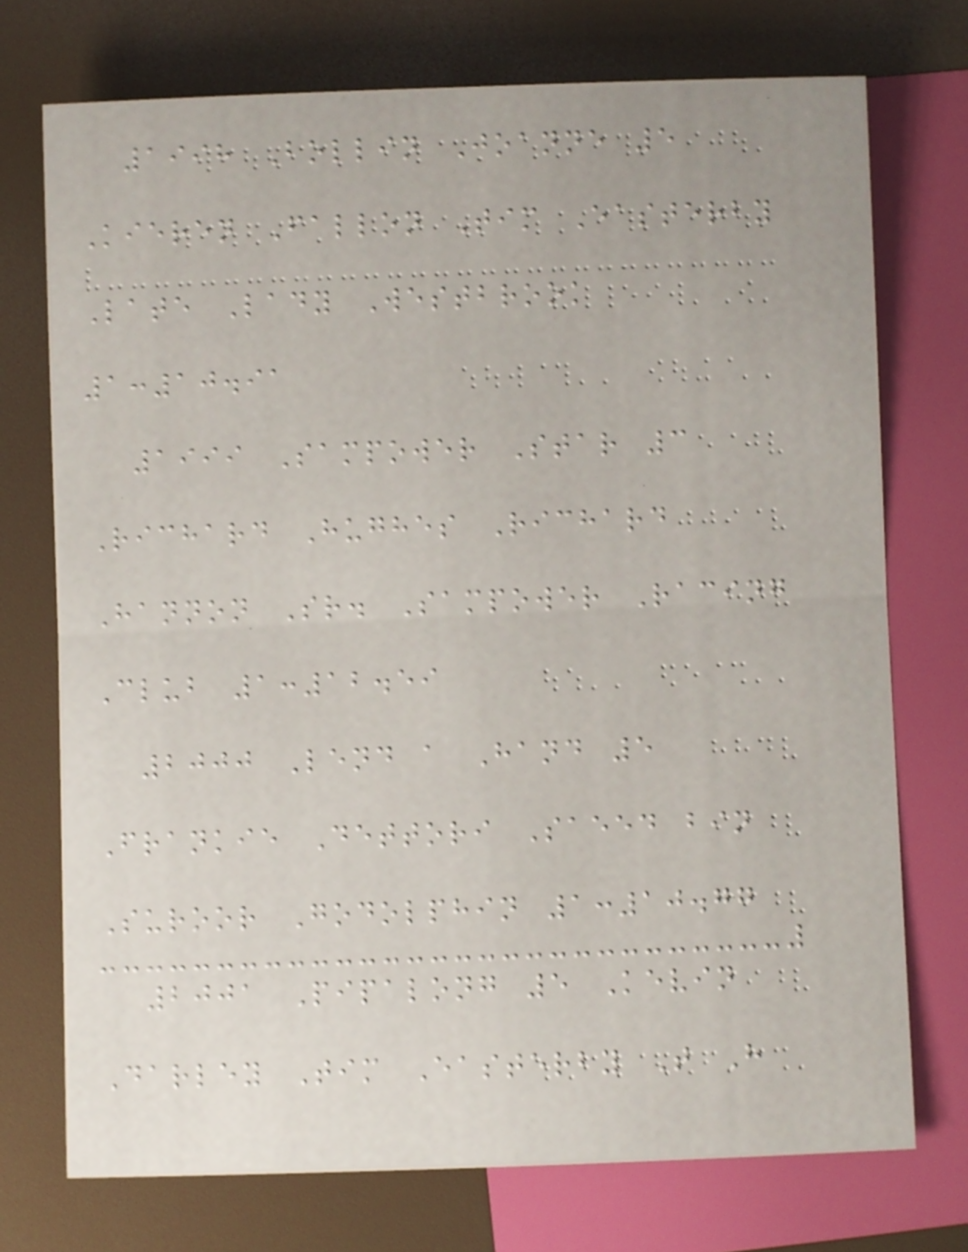1998 Bollin Joanne 5
Kieren Fallon Tim Easterby
Late Lady Westbrook
1:10.91
1999 Sampower Star 3
Richard Hughes Richard
Hannon Sr. Sampower Racing
Club 1:12.59
2000 Lend a Hand 5
Frankie Dettori Saeed bin
Suroor Godolphin 1:10.77
2001 Pipalong 5 Kevin
Darley Tim Easterby T H
